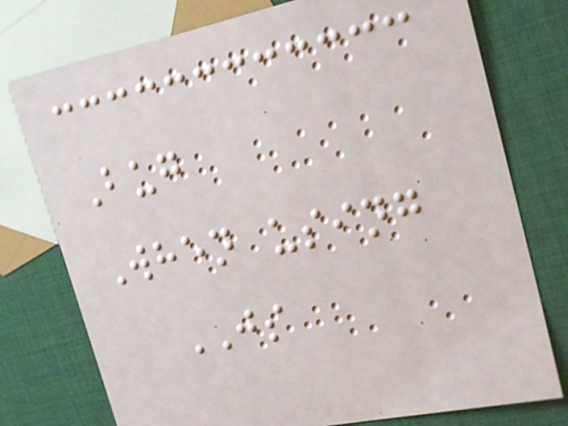Bug
When using
JS
